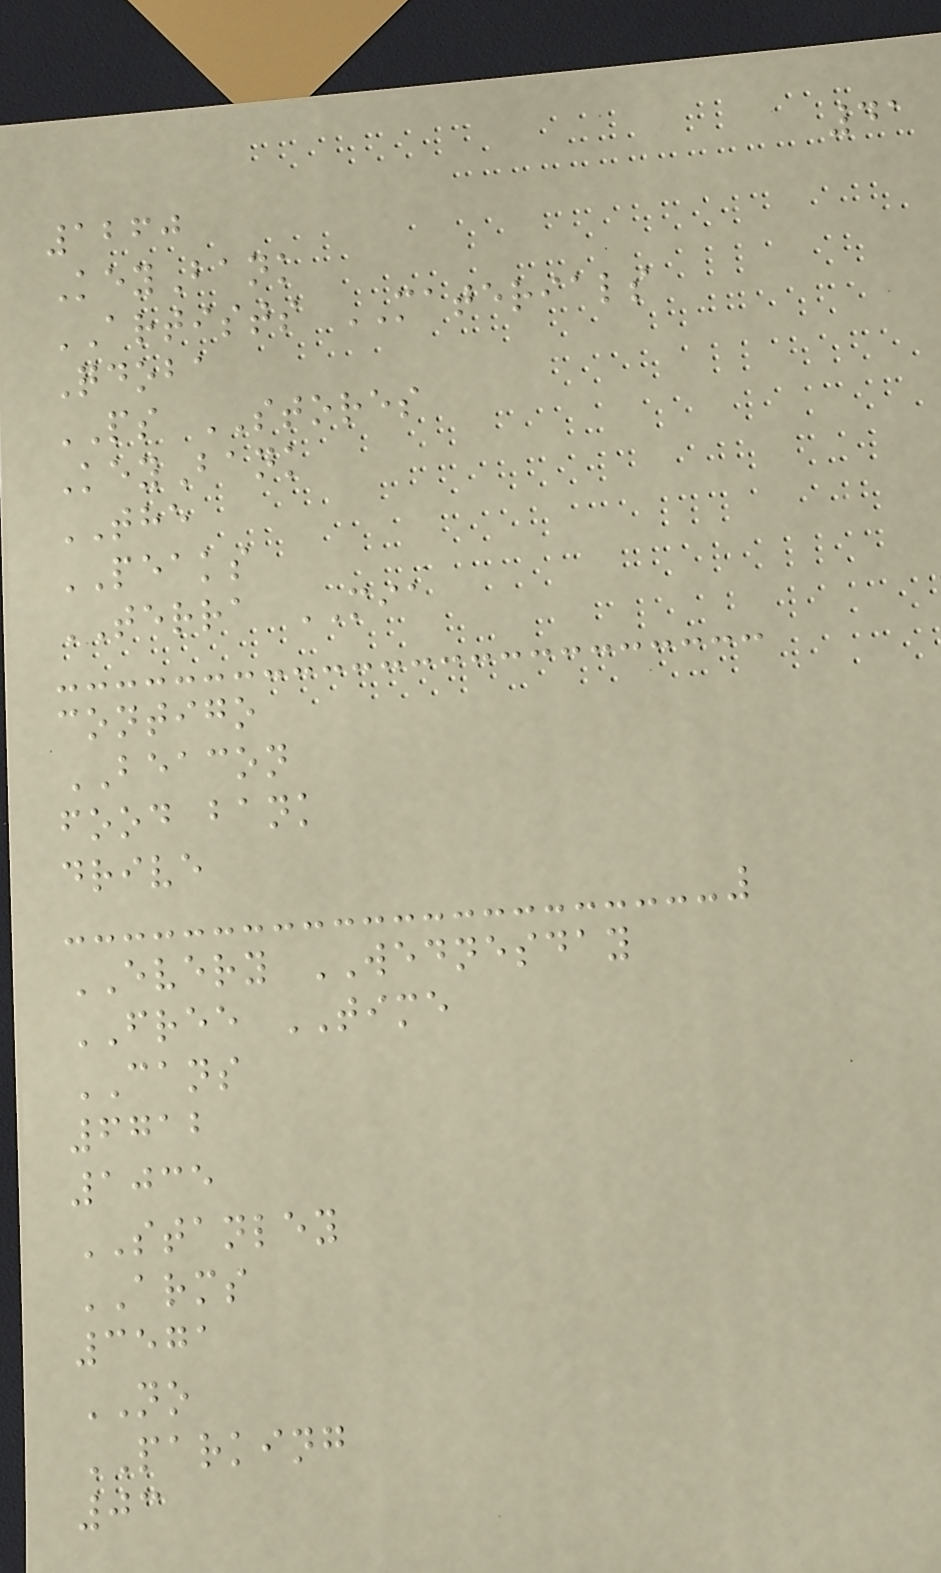41
1260
KeyBank
ARTISTS MATERIALS
Qdoba
PS STORES
KeyBank
THE
PEAKS
TERRA MIA
contigo
BEACON
food bank
drive
EVERY WEDNESDAY
FREE TIME
CANS
6712
1035
STANLEY
ARMS
3571
NO
PARKING
03
